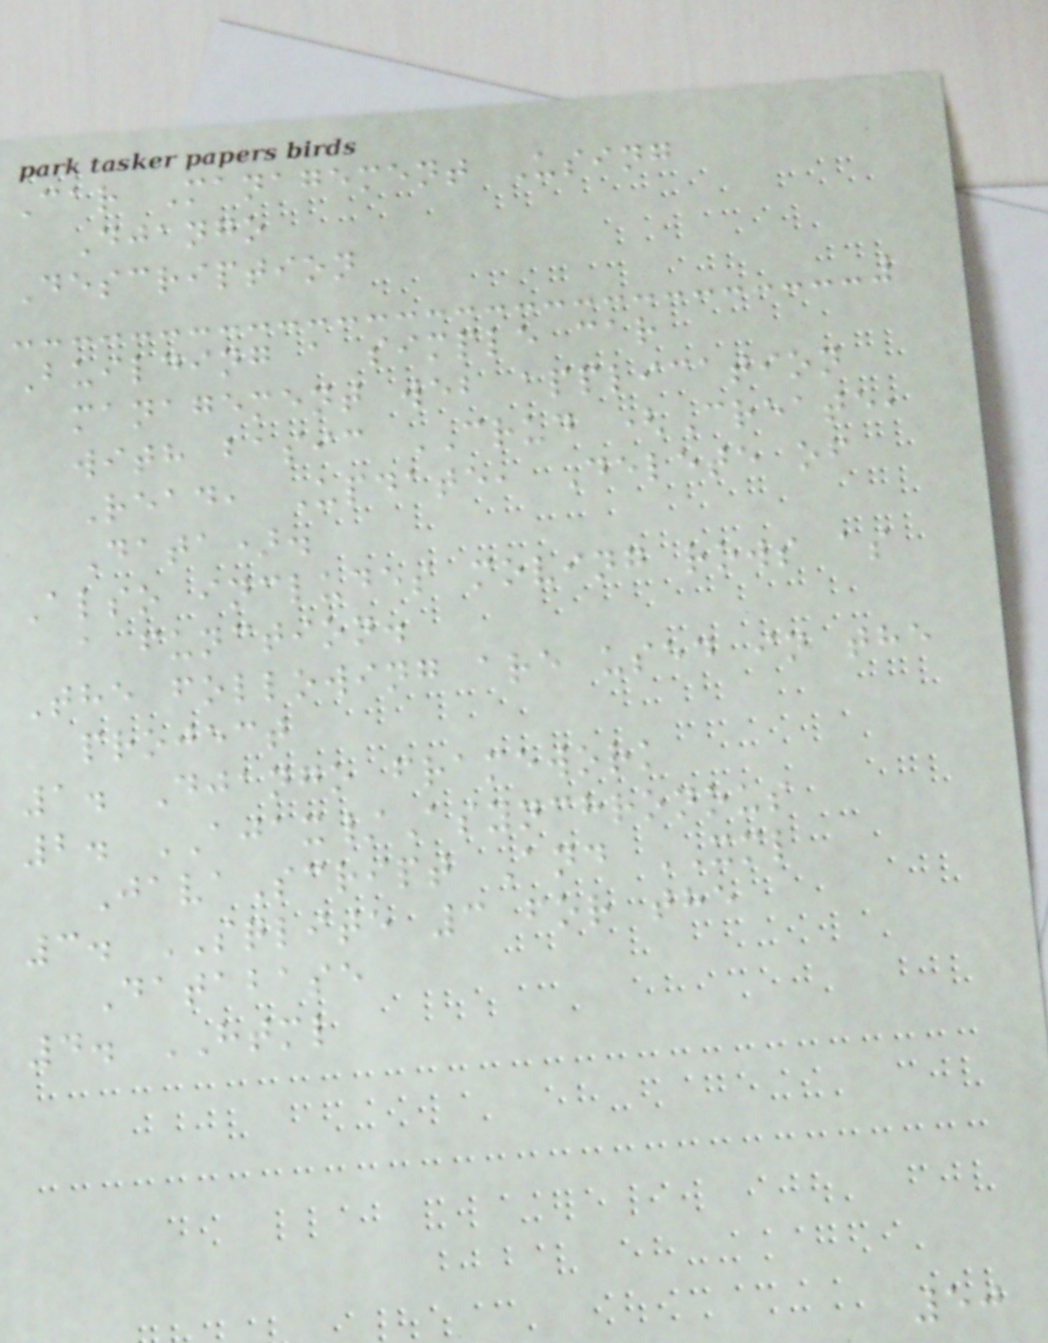Car Management Using
Django
Description
Building a simple car
management web application
with basic CRUD (Create,
Read, Update, Delete of
Data).
Also includes moving rows as
a function.
The following are used in the
project
1. Django framework
2. AJAX/Asynchronous
JavaScript And XML
3. SQLITE 3 for the
Database
4. HTML
50
